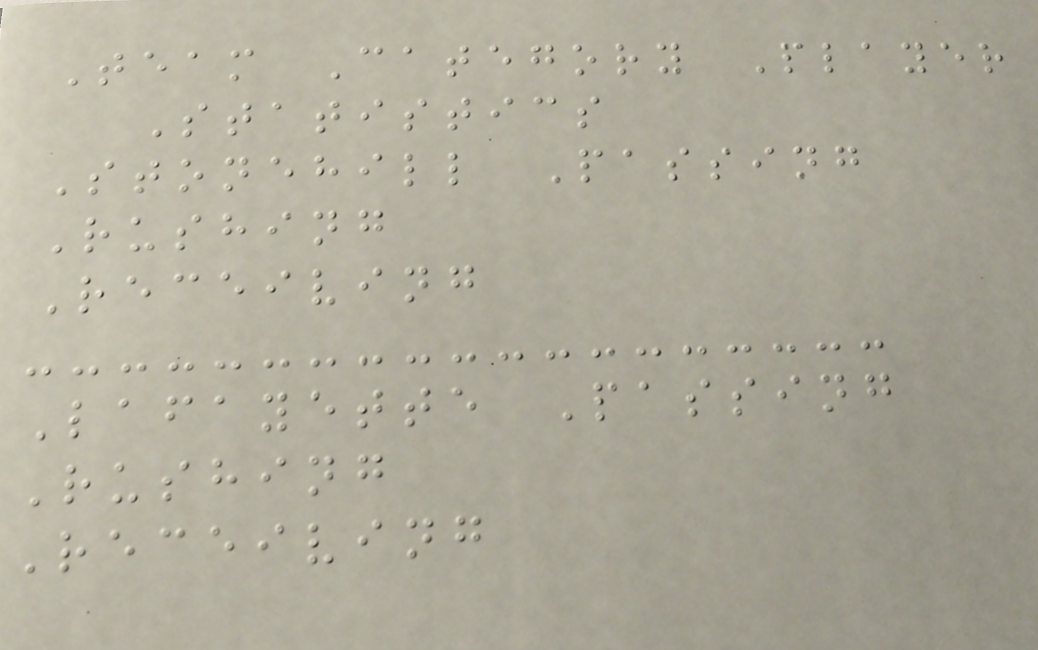Team Category Player
Statistics
Stonehill Passing
Rushing
Receiving
Lafayette Passing
Rushing
Receiving
